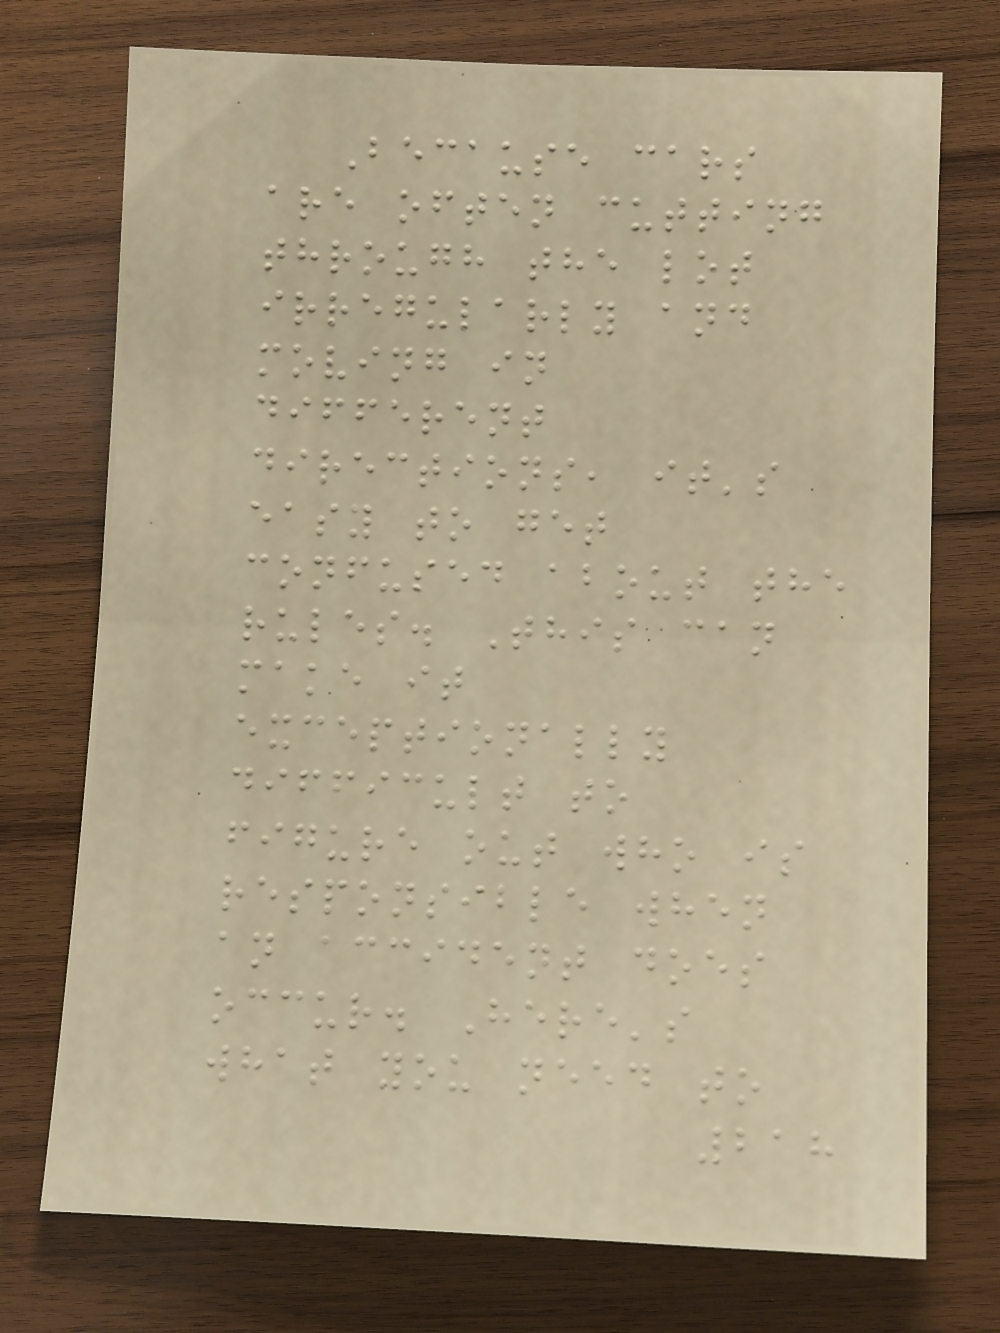Because cars
are often cutting
through the lot
irregularly and
moving in
different
directions, it's
easy to get
confused about the
rules. This can
make it
exceptionally
difficult to
figure out who is
responsible when
an accident does
occur. Here's
what you need to
218
